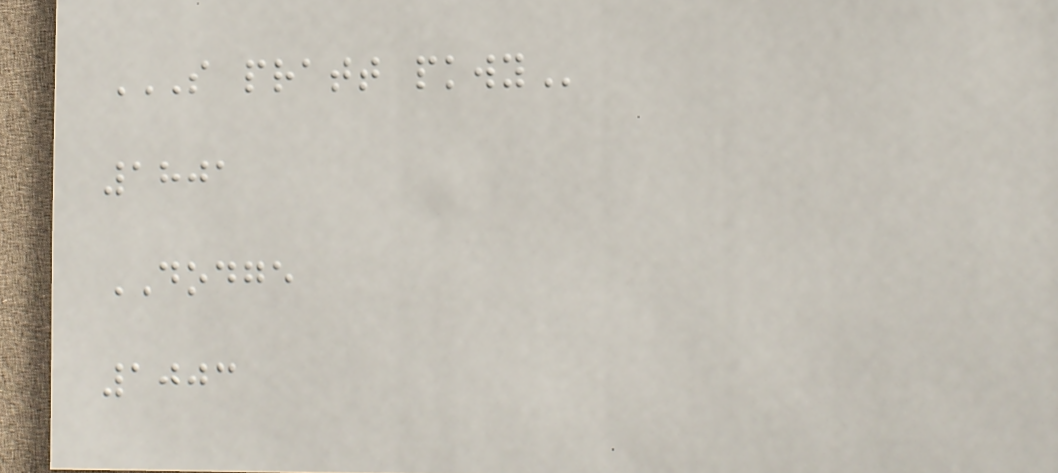S PRATT PKWY
1801
DODGE
1003
